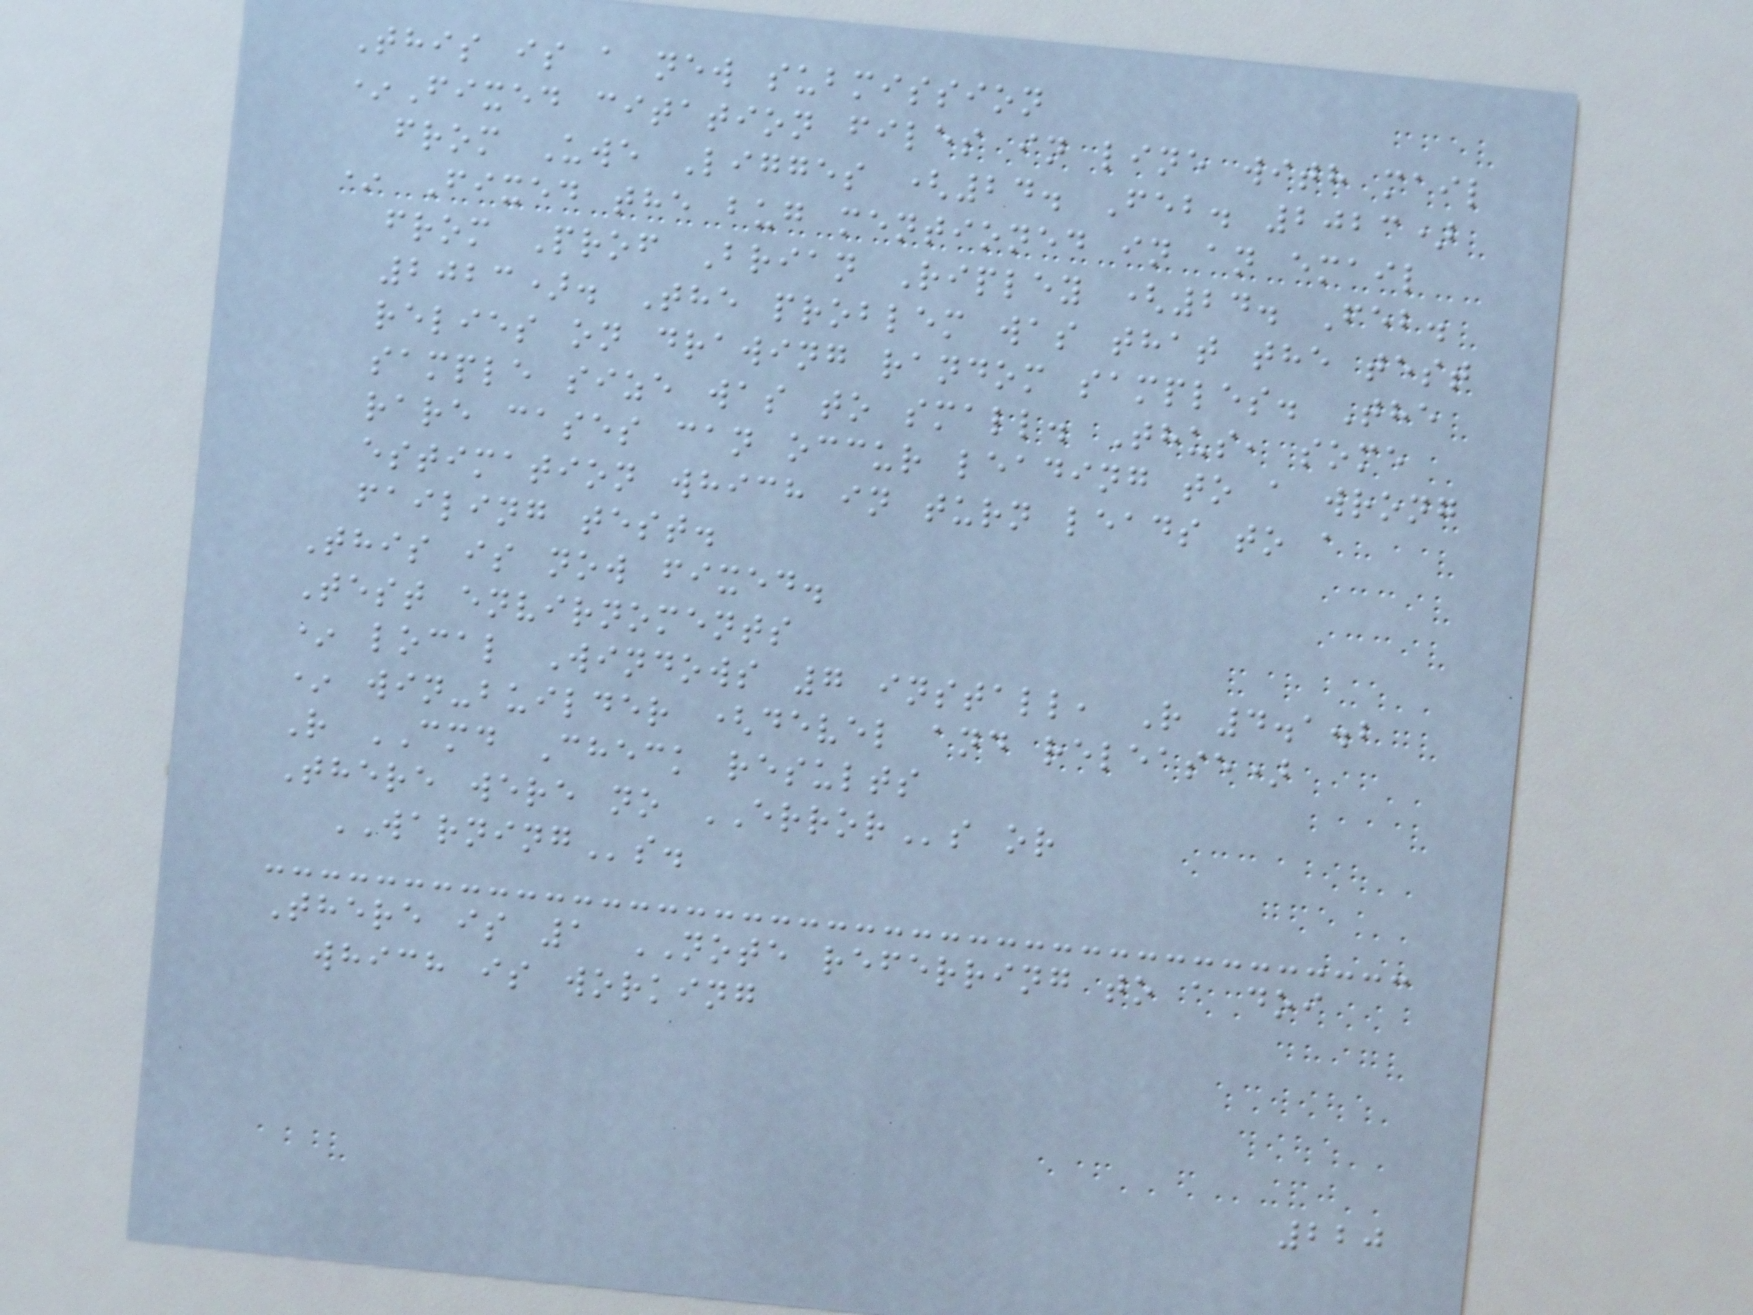This is a new submission
*Fixed citation files in line with mail
from Uwe Ligges (24. Feb. 2023)
* Fixed the bug mentioned in an email
from Prof Brian Ripley (24. Feb.
2023). The problem was that the test
relies on drawing random samples. The
sample size was to small. Thus, some
rare cases can occur leading to a wrong
estimation which in turn leads to a
failing test.
This is now fixed.
Test envirnoments
* local Windows 7 install, R 4.1.2
* win-builder (devel and release)
R CMD Check results
There were no ERRORs or
WARNINGs.
There is 1 NOTE referring to a doi
which is working
220
